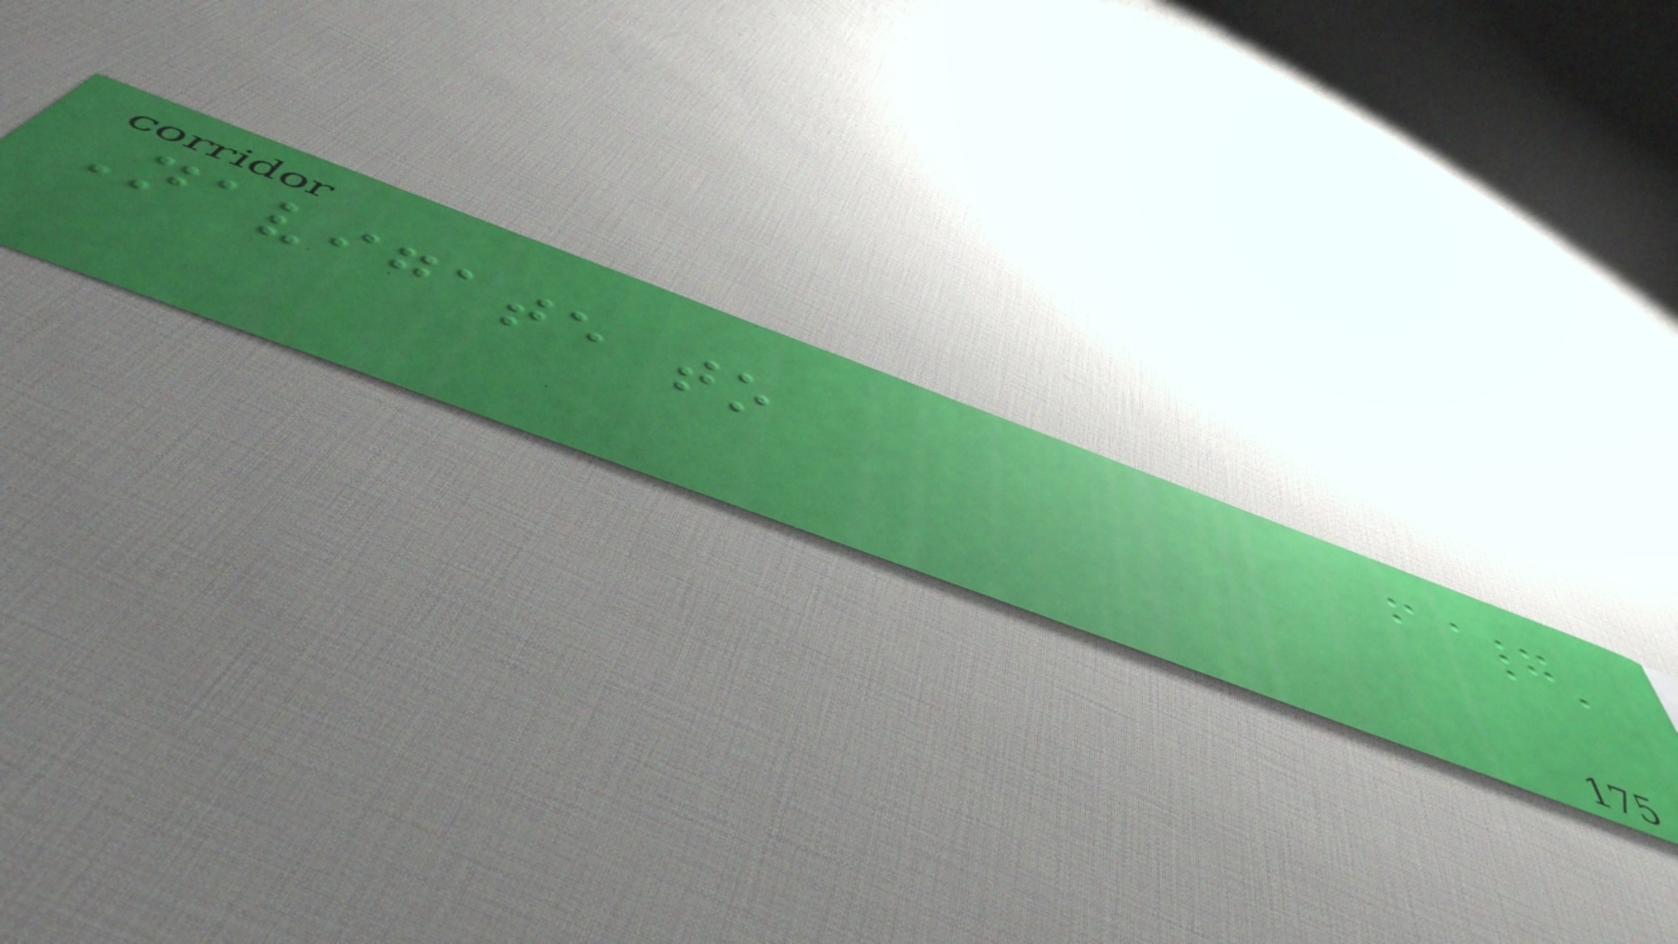Navigate to
